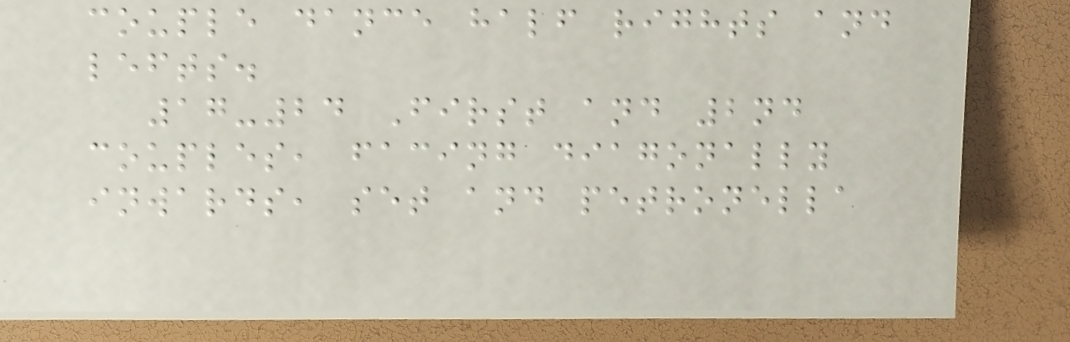couple dance half rights and
lefts.
17-24 First and 2nd
couples, facing diagonally
inwards, set and petronella
